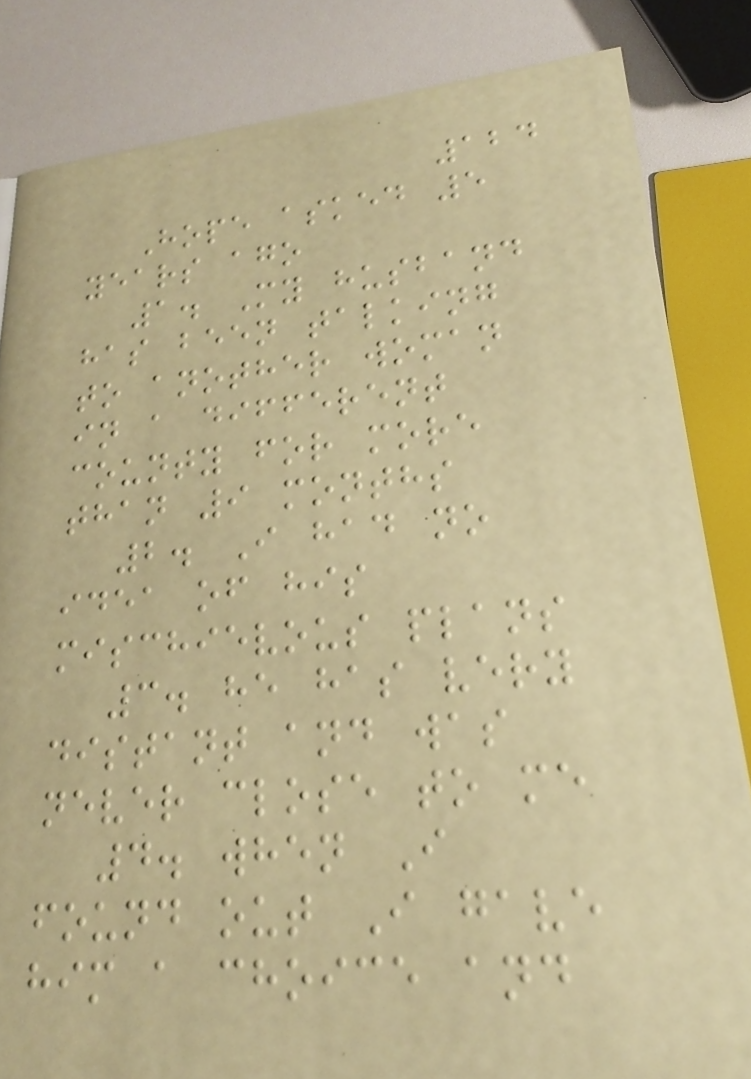124
Hope asked 5
years ago
1. My husband
has been talking
to another woman
in a different
county for more
than 9 months
2. I had no
idea of his
mischievous plans
3. he has very
distant and was
never close to me
4. when I
found out I gave
him a choice and
